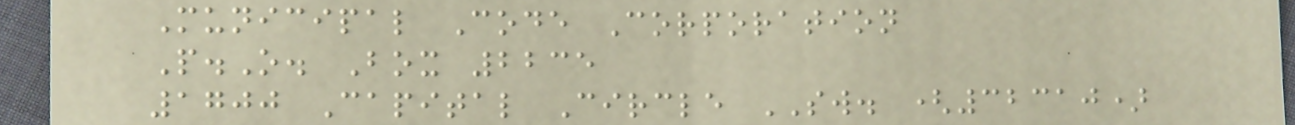Municipal Code Corporation
P.O. Box 2235
1700 Capital Circle SW. (32310)
